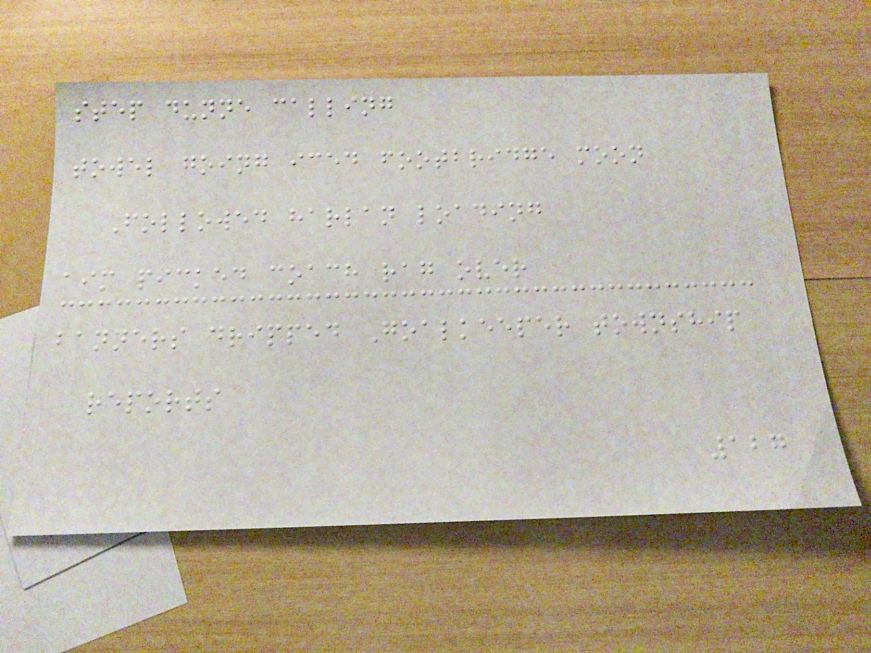step dunne calling
towel going iced footbridge moon
Followed harlan loading
aim picked coach rag over
banners dripped Goalkeeper township
reports
127
